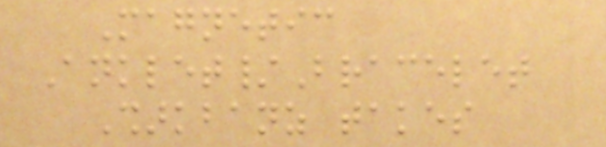Magnetic
Anklet/Bracelet
Sharkbanz takes
